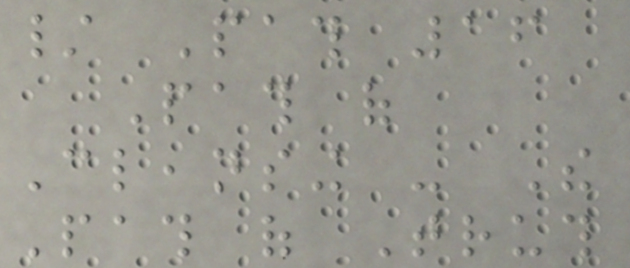/ Path 16
Path of
Cleansing - The
Path of Truth
